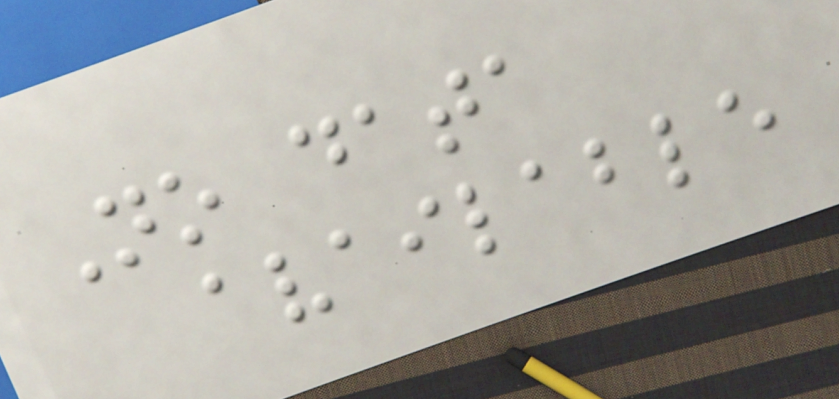No data
available
